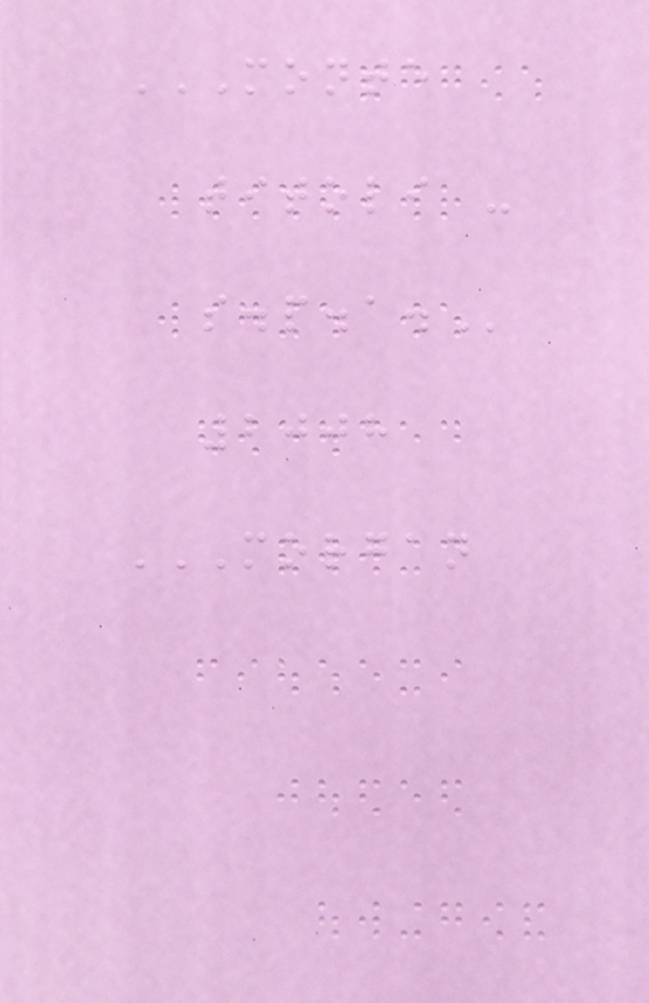MONTE
TITOLI -
S.P.A.
2008
MORGAN
